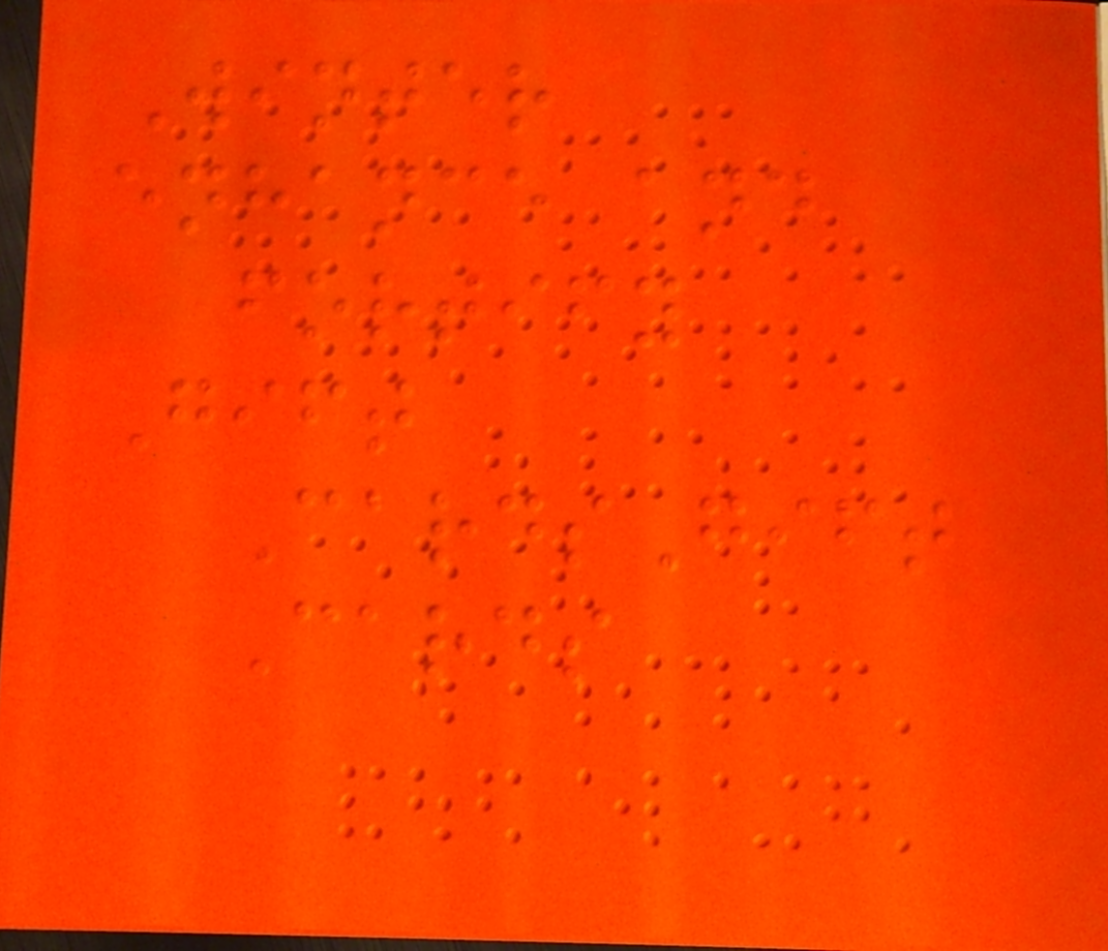Winter
enhance and
fortify
Gift
CardsGift
Cards
